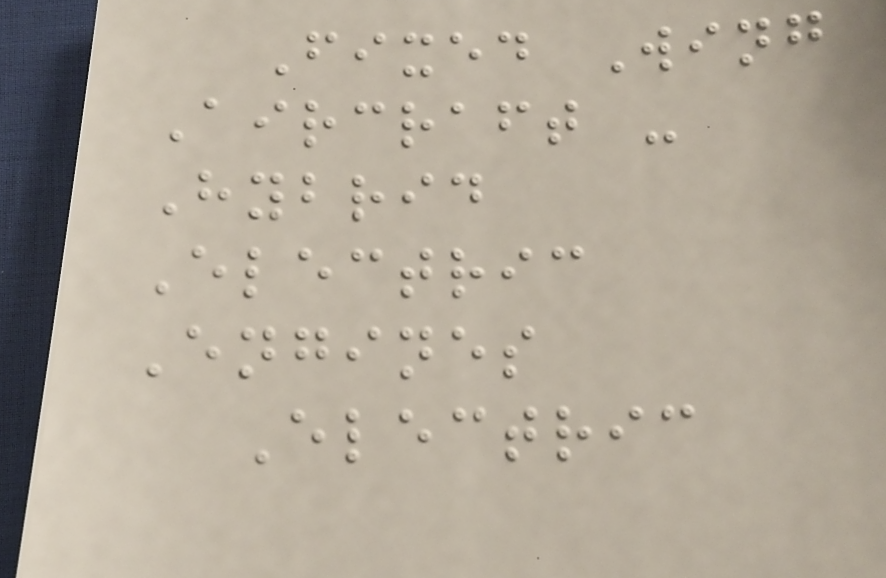Fixed Wing
Aircraft -
Hybrid
Electric
Engines
Electric
